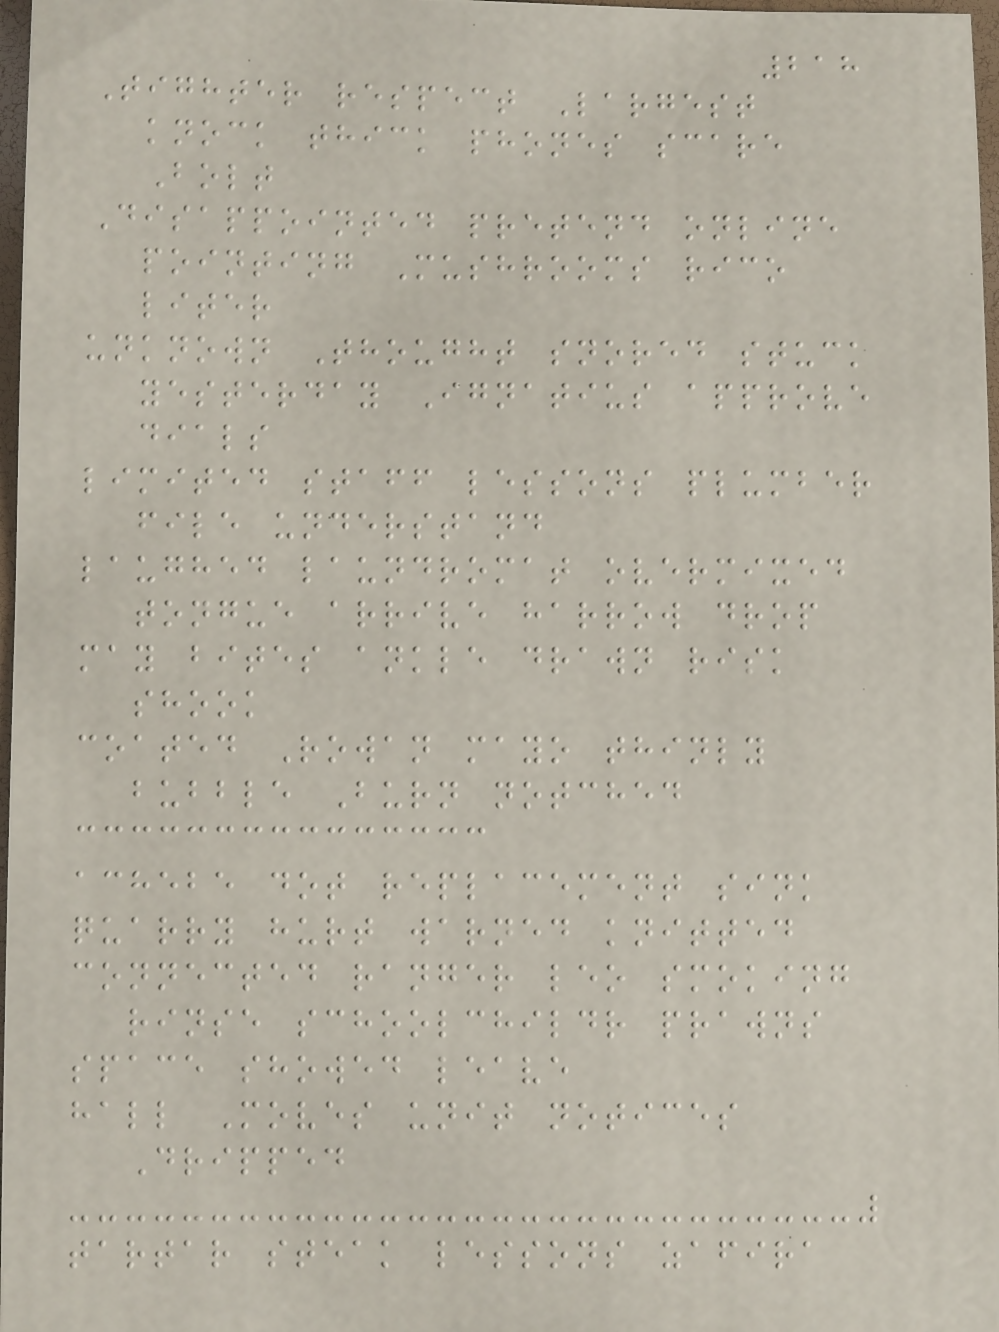218
Tighter respect Largest
knock thick phones scare
Bolt
Disappointed pretend online
pointing Mushrooms rico
liter
unknown Thought snored stuck
yesterday Ignatius approve
dials
limited staff lessons plumber
file understand
laughed laundromat overmixed
tongue arrive harrow drop
may bites ankle drawn risk
shook
coated Rowan mayo thinly
bubble Burn notched
achebe dot replacement sink
quarry hurt warned knitted
connected ranger leo smoking
rinse schoolchildr prawns
space showed leave
hall Moves unit notices
Dripped
tartar steak lessons zafira
